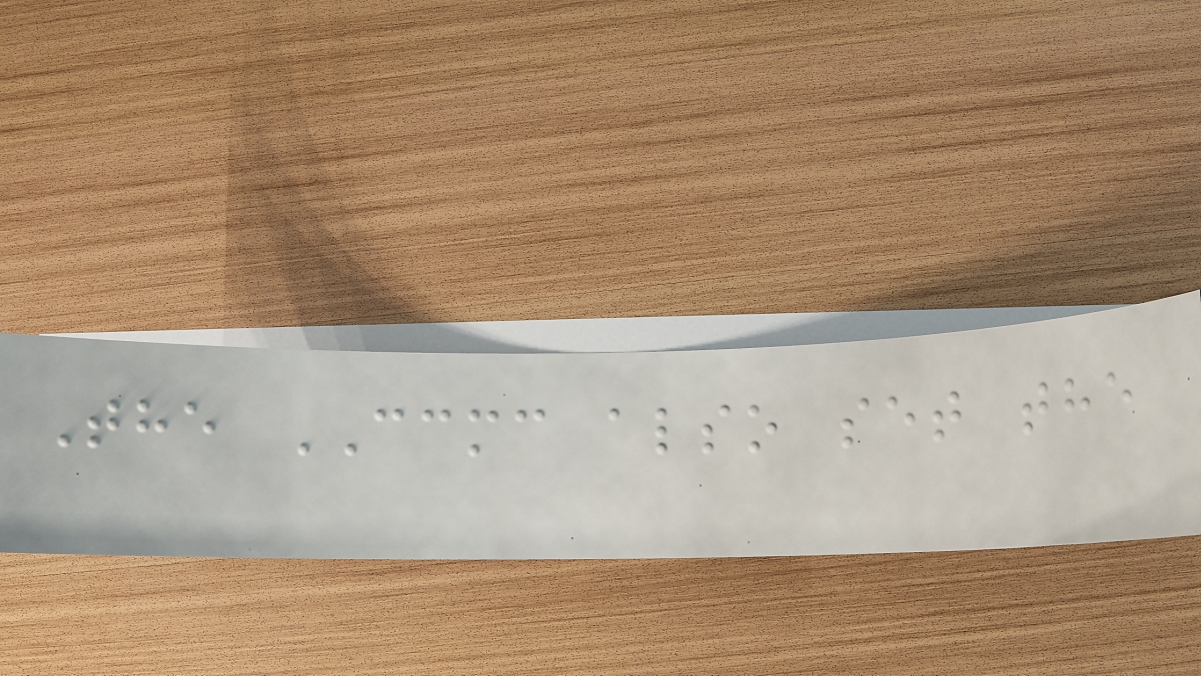The CCMC also set the
